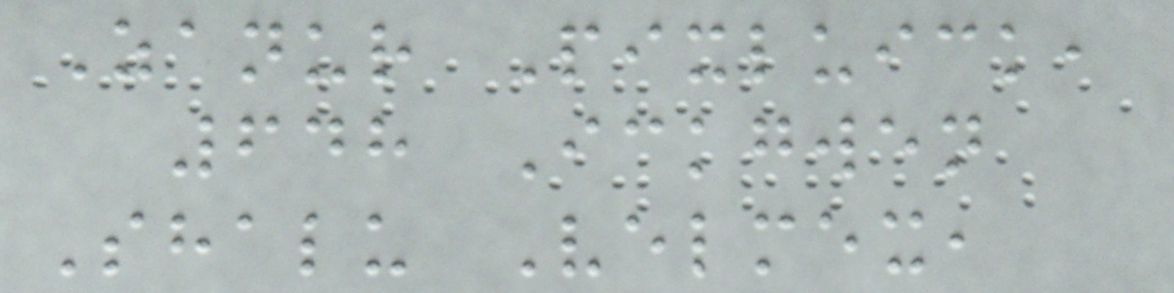Zanur Pixluick,
648 Ickgwen
Shalu Velmex,
